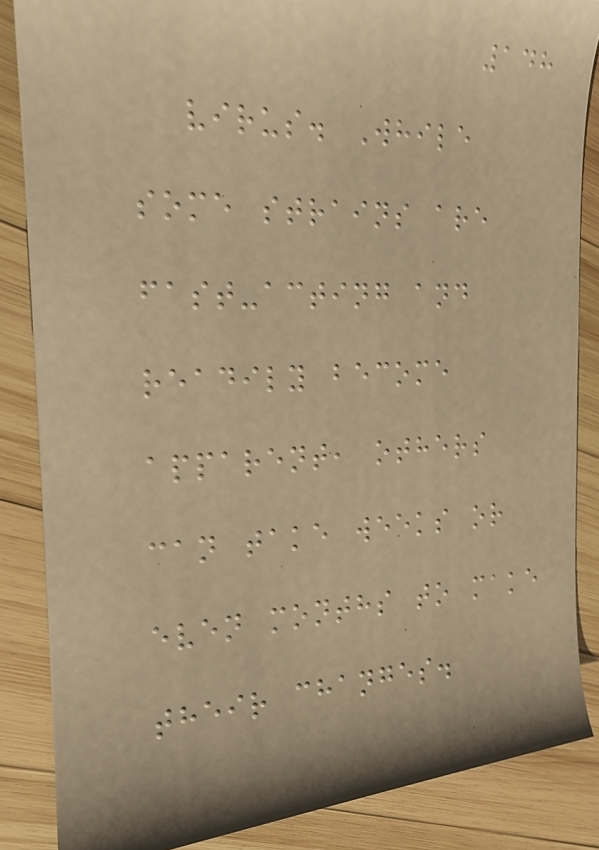148
virus. While
some strains are
fast-acting and
readily become
apparent, others
can take weeks or
even months to make
their changes.
